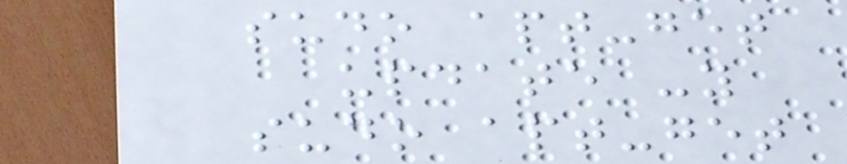sudo apt-get
update -y
sudo apt-get
